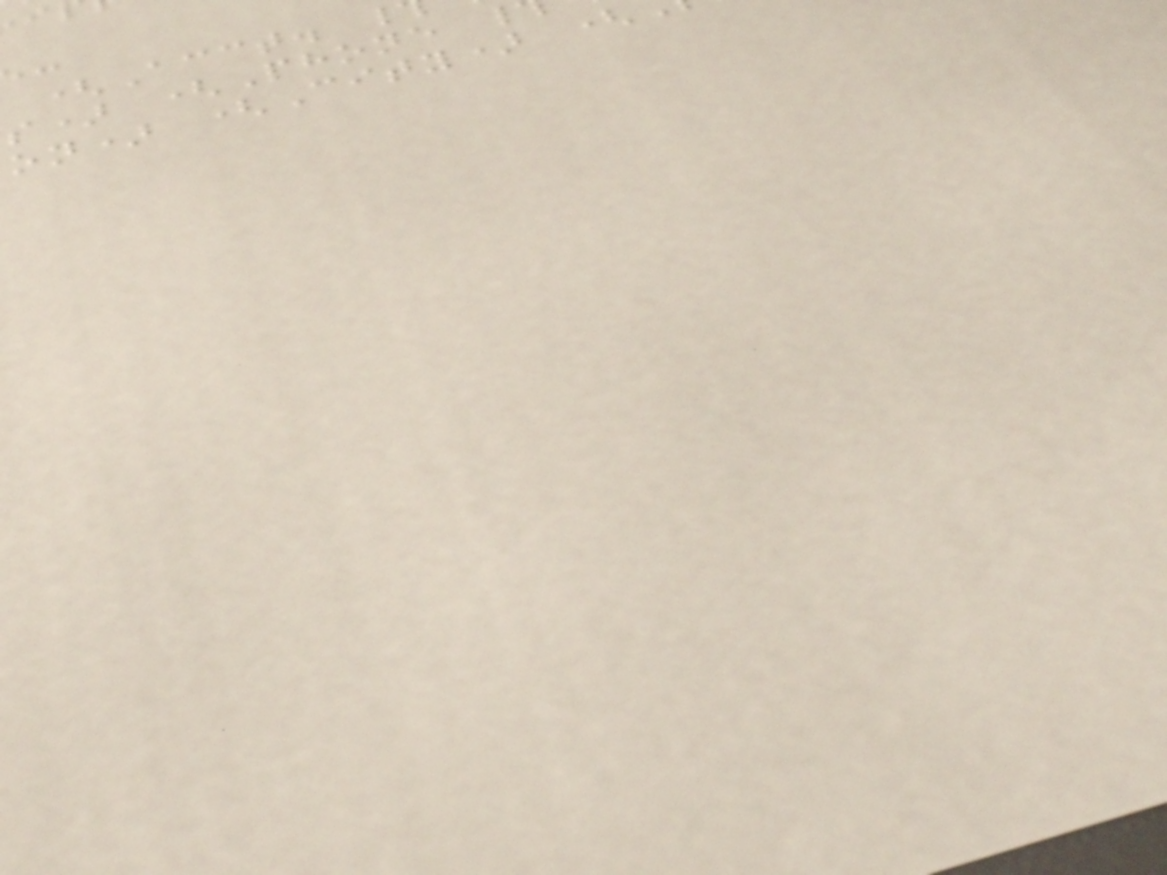(Acct.
s) (Phone
on) (City) (
